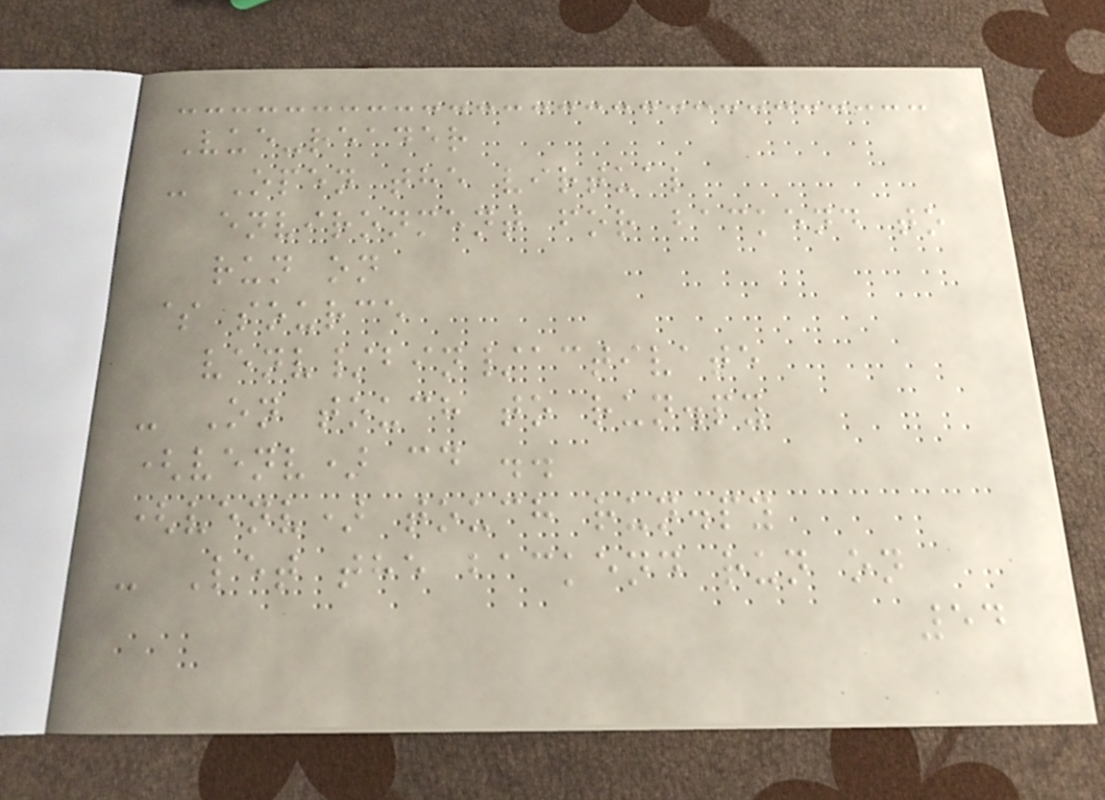Vue-reader
- Open the virtual
environment for backend to
run on
$ source
venv/bin/activate
- On touch to run.py
(venv) cd ..
(venv) touch run.py
- Let the backend run on
54
